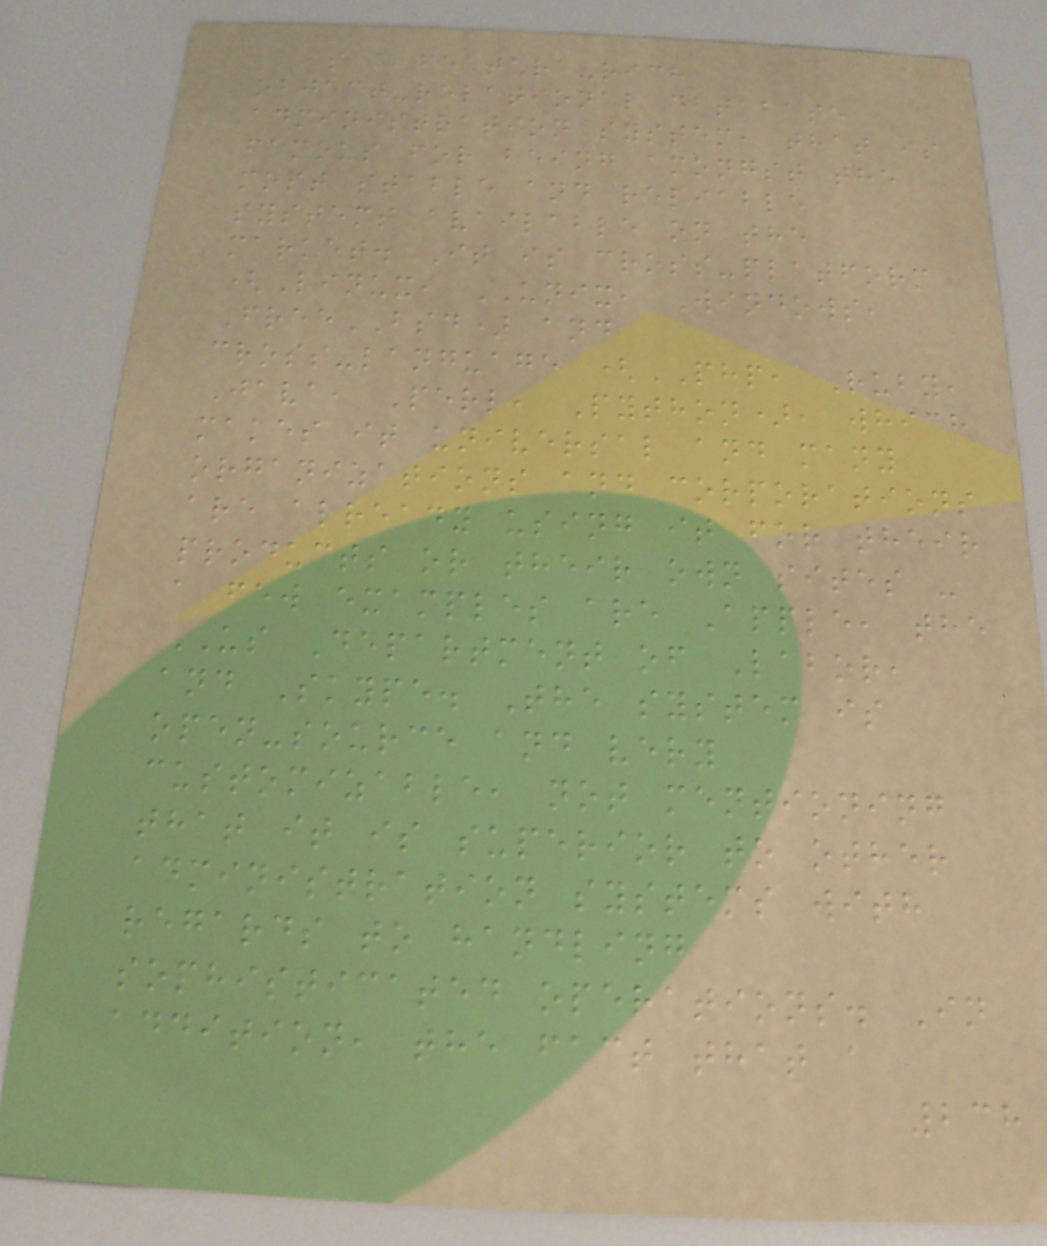is a feature-rich
object-relational database
administration system, that is
famous for being amongst the
most stable and reliable
systems available on the
market. It is cross-platform
(Linux, UNIX, Windows,
FreeBSD) and
cross-language (PHP, Ruby,
Java, Perl, Python), which
makes it universal and many
organizations and corporations
are already using it for their
products or their own sites -
a few examples are Apple, the
US Department of Labor,
and Skype. The system is
open-source and very
customizable, not mentioning
that it is superior to other
administration systems with
regards to handling
sophisticated operations. In
addition, the fact that a
238
